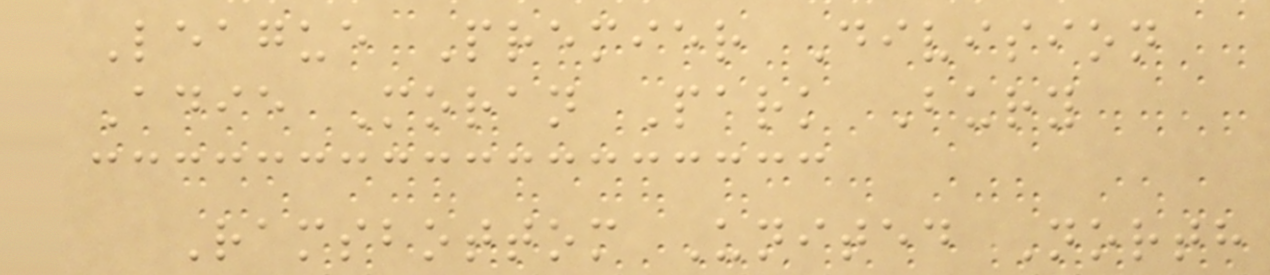League Premier Division
Adie Moran Park Bury
Ramsbottom United North
